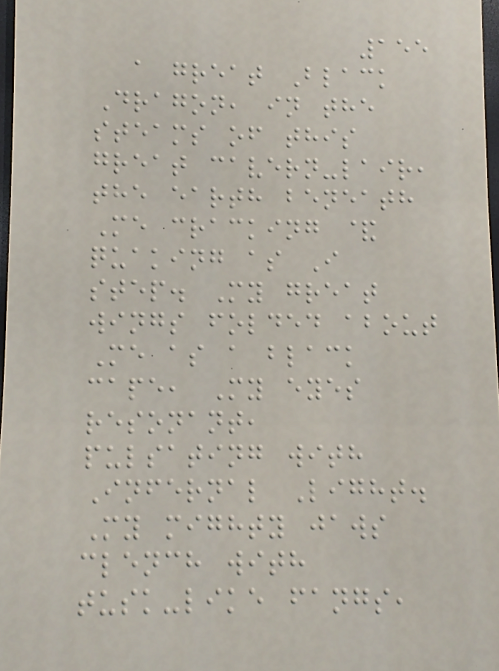155
a great Black
Dragon, in the
steams of this
great cavern-lair,
the earth beneath
Me cracking &
quaking as I
step. My great
wings folded about
Me as a black
cape, My eyes
resonant,
pulsating with
Infernal Light.
My mighty jaws
clench with
tusk-like fangs,
